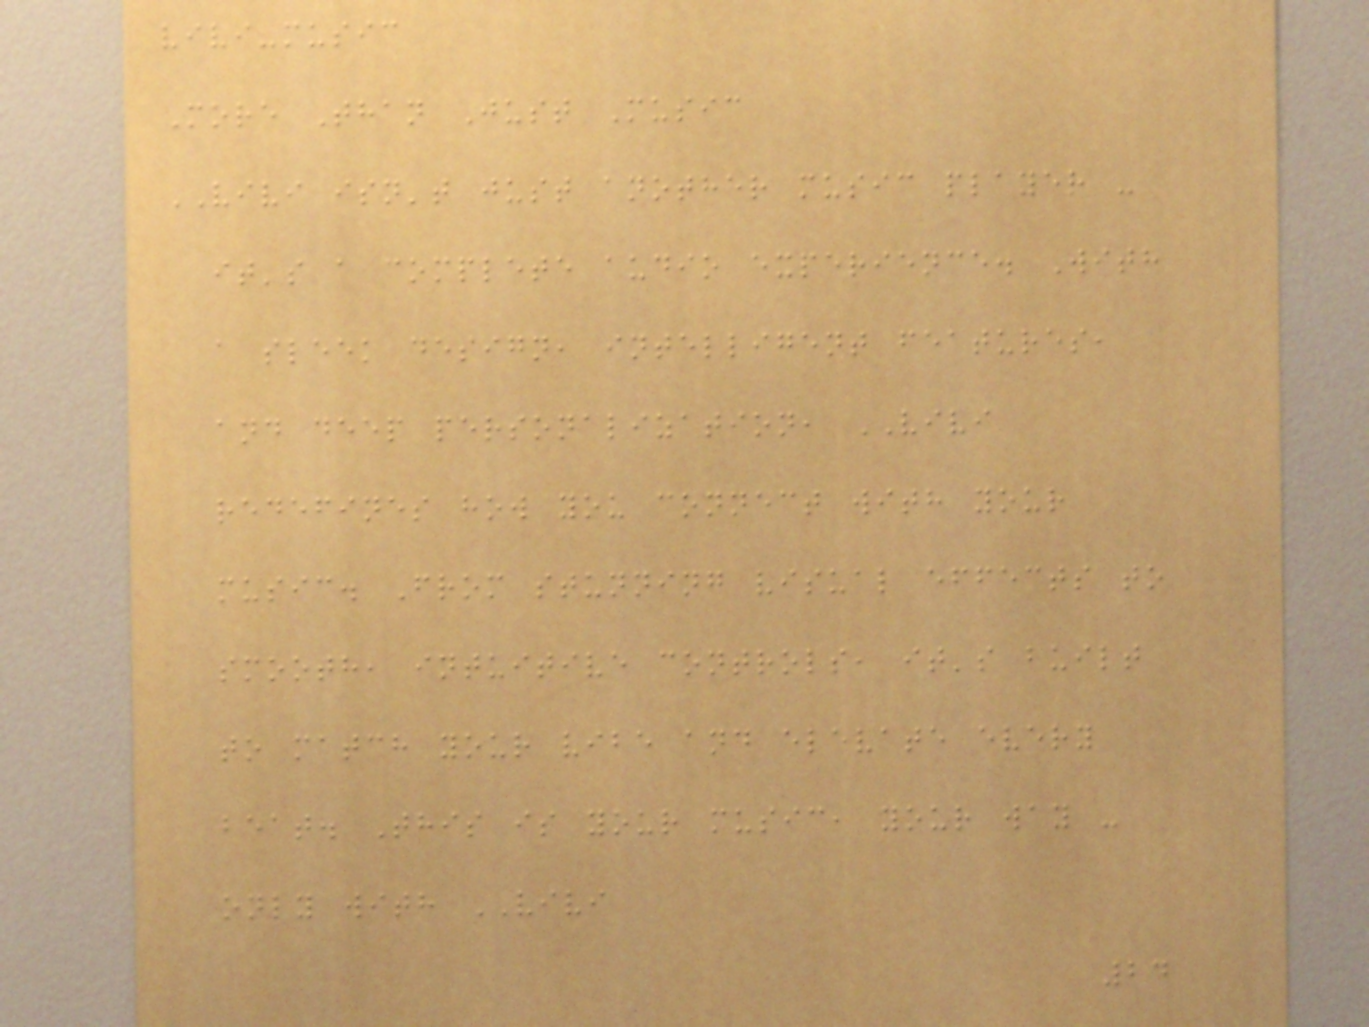vivi-music
More Than Just Music
VIVI isn't just another music player -
it's a complete audio experience. With
a sleek design, intelligent features,
and deep personalization, VIVI
redefines how you connect with your
music. From stunning visual effects to
smooth, intuitive controls, it's built
to match your vibe and elevate every
beat. This is your music, your way -
only with VIVI
24
